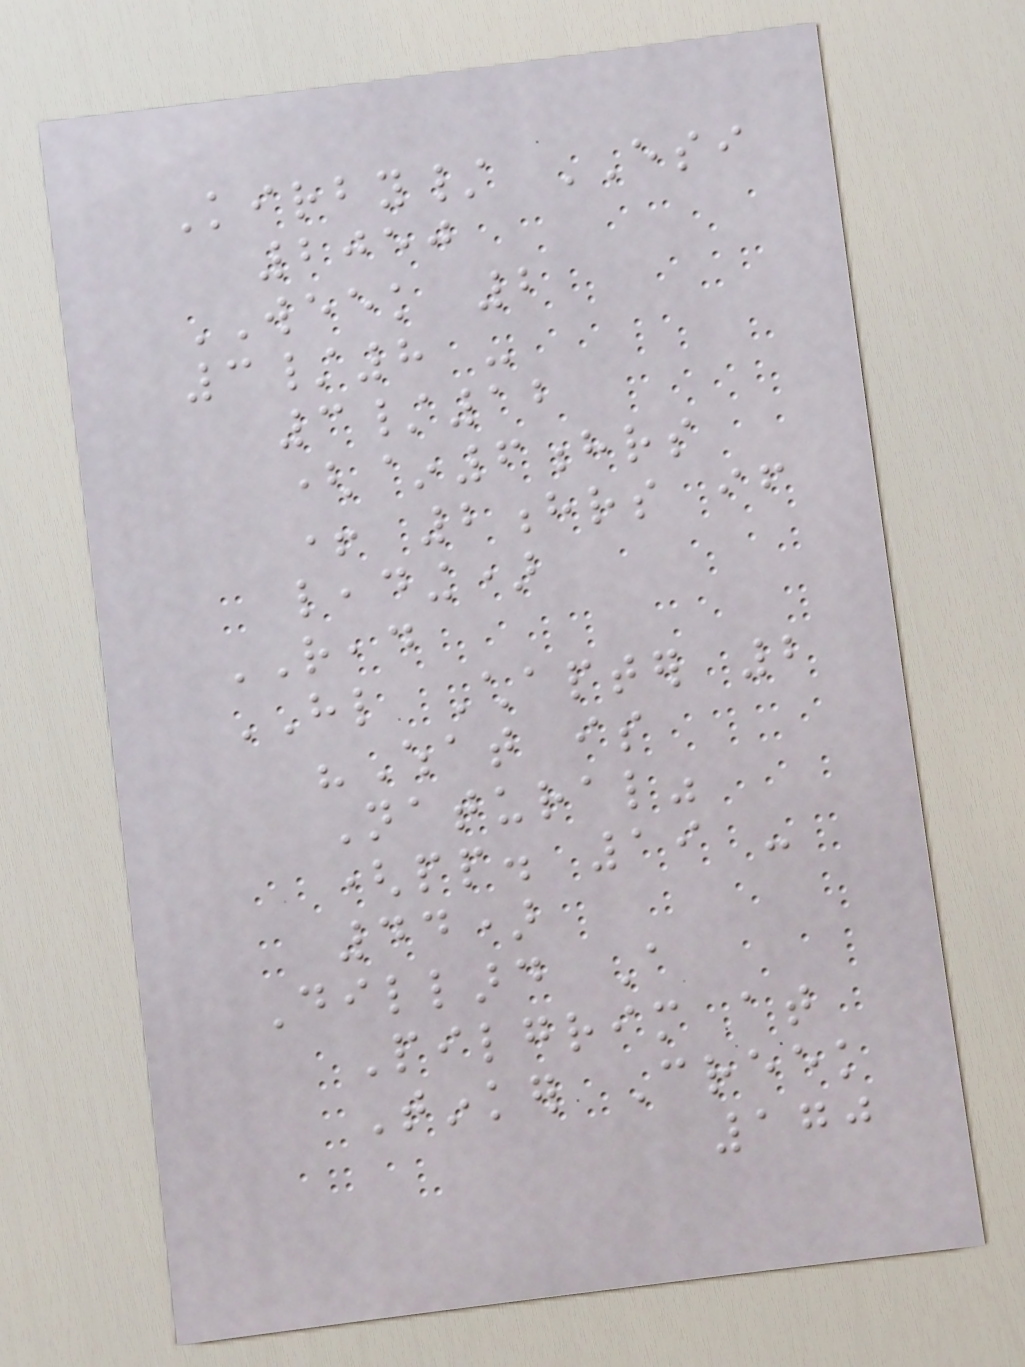Kirby/ ESI
2050
WEEK 2
3/8 -
3/12
(~6hrs
+ 2hrs if
leading)
READ
HL Chapter 2
"What is
Natural"
(pp. 19 -
44)
Dillard A
Pilgrim at
Tinker Creek
170
